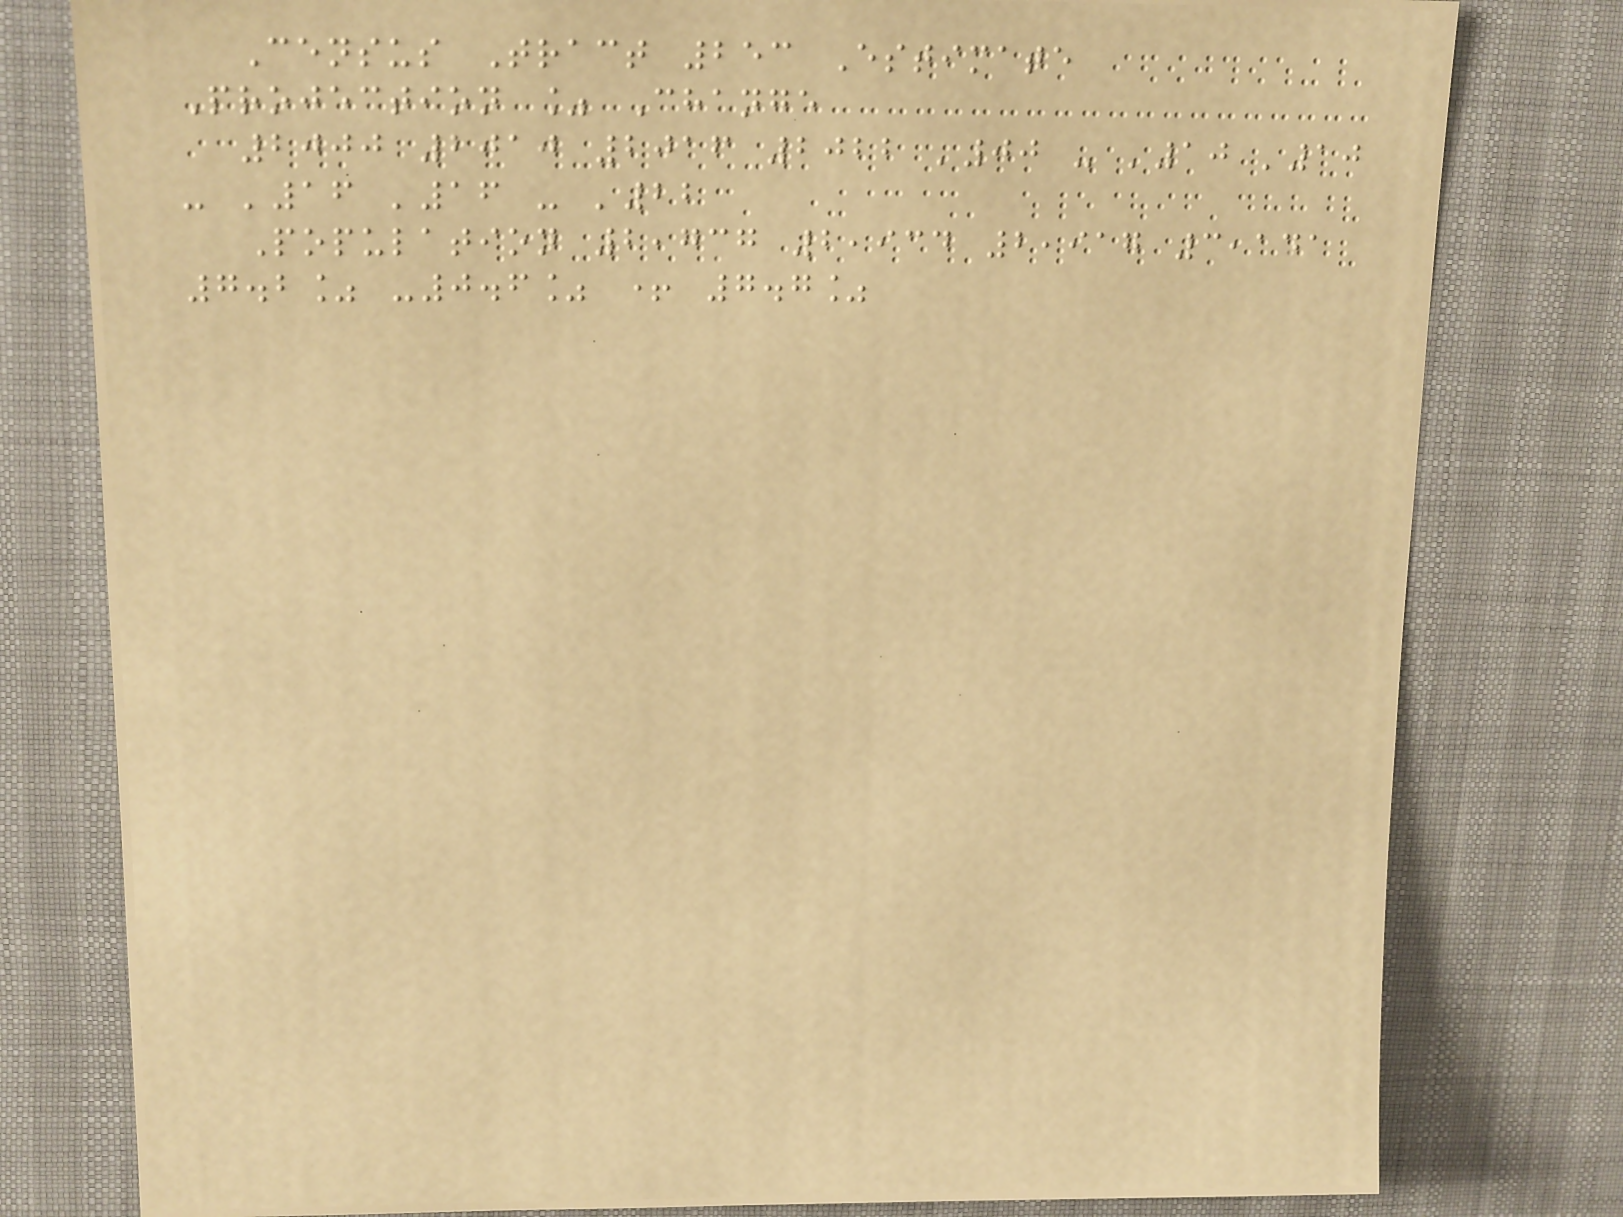Census Tract 253 Estimate
Projection % Change
2000 2010 2016 2022 '00 - '10 '10
- '16 '16 - '22
Population 2,737 2,934 2,917 3,141
7.2% -0.6% + 7.7%
